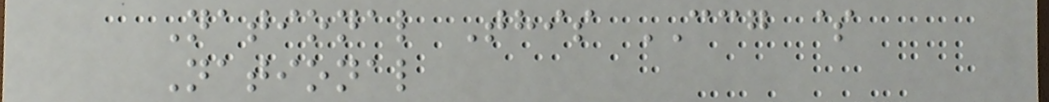National This CCG $
National
